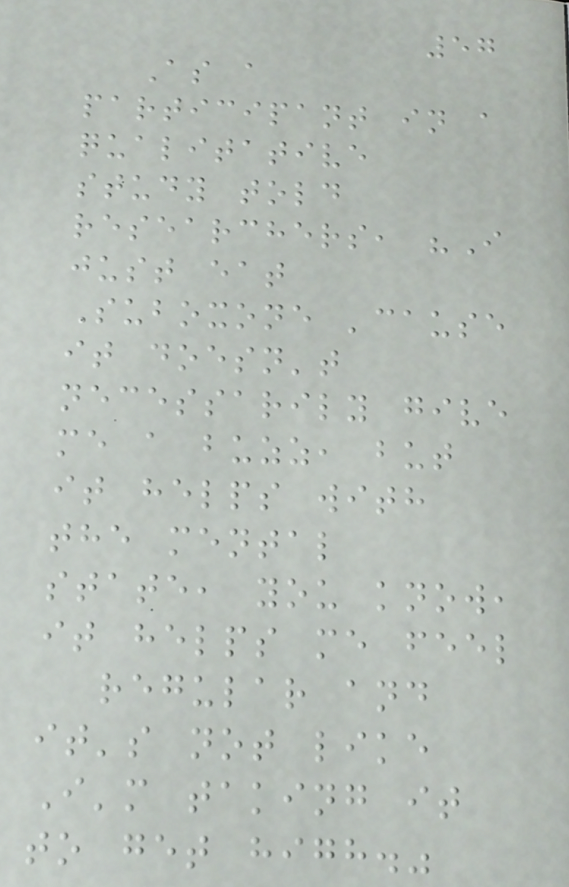57
As a
participant in a
qualitative
study told
researchers, "I
just eat
Suboxone 'cause
it doesn't
necessarily give
me a buzz, but
it helps with
the mental
state, you know,
it helps me feel
regular and
it's not like
I'm taking it
to get high."
